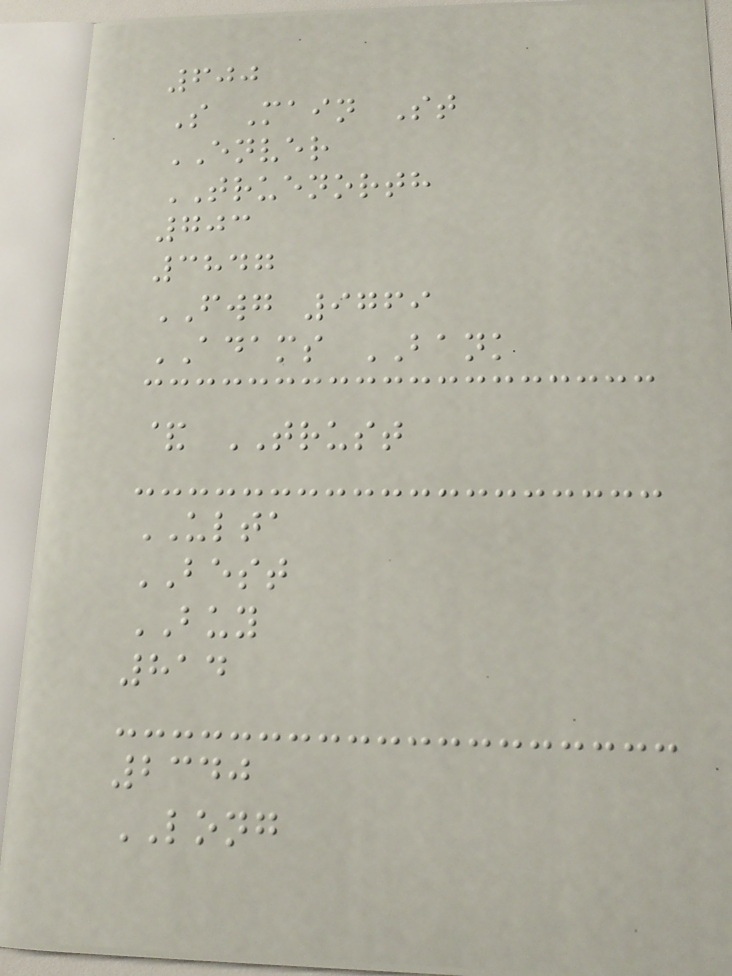600
S Main St
ENVER
TRUENORTH
703
3847
FWG 9769
ADAMS BANK
& TRUST
ULTA
BEST
BUY
814
2340
LONG
